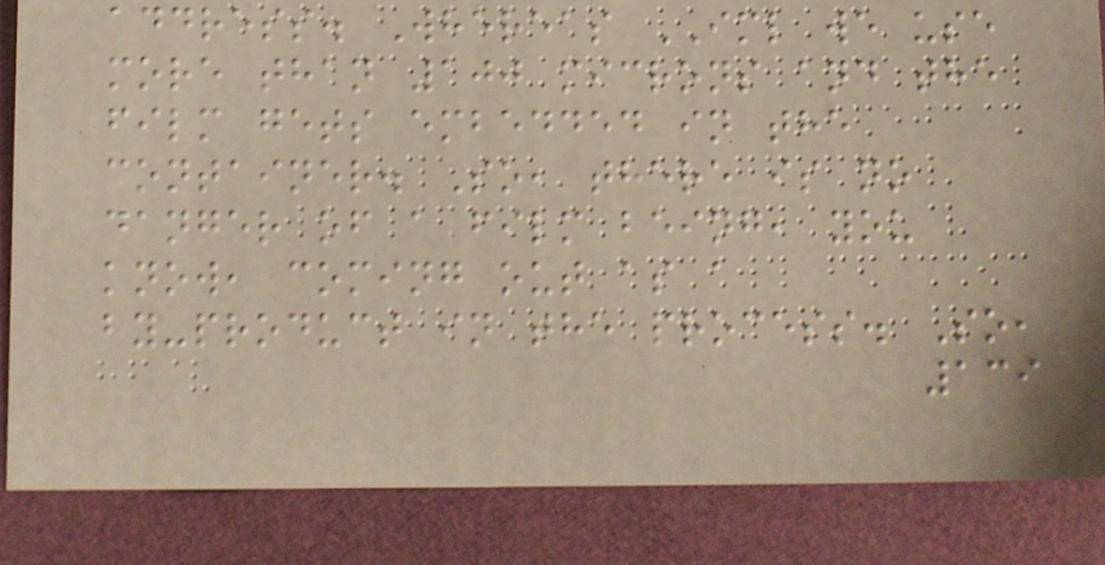address. Whereas IML we use
more than 100 microns and the
film gets embedded in the
container. So, there is no
danger of a film being, you
know, coming out as a
by-product in the process. So,
139
